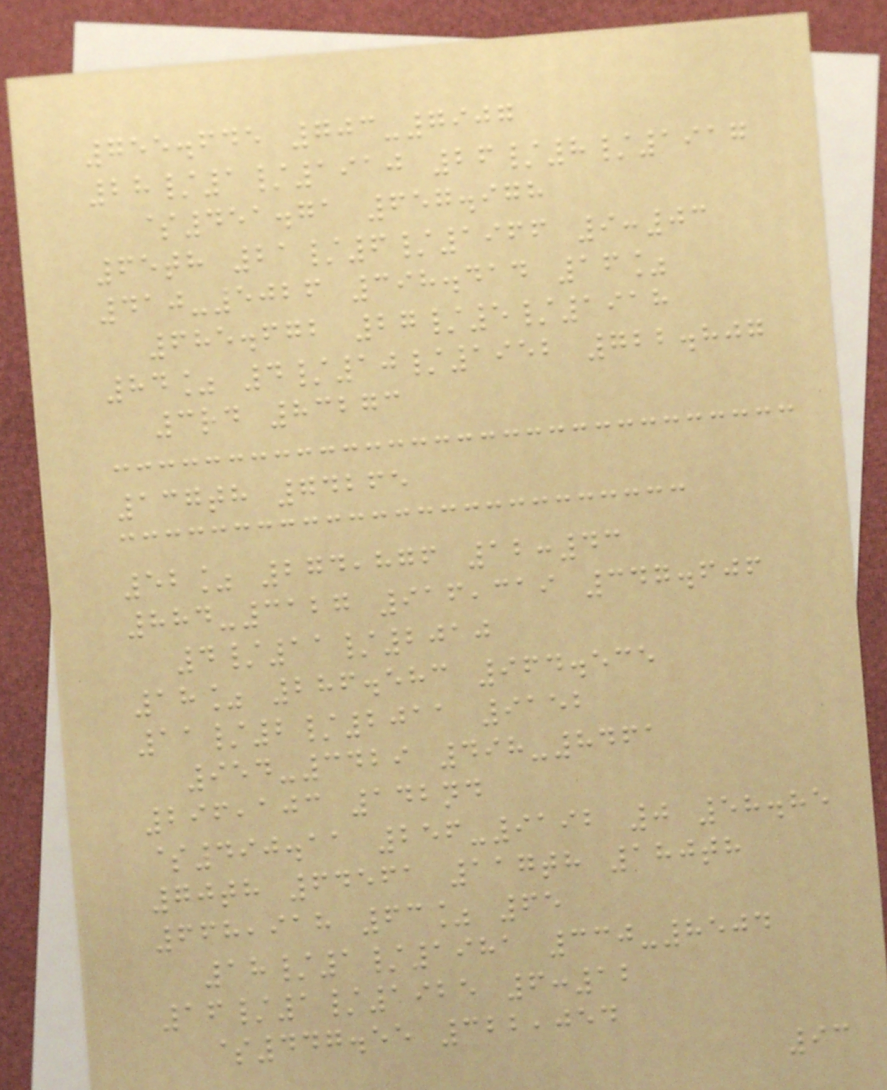755.645 703-7907
28/1/1910 26/8/1917
$451.71 657.978
65th 21/6/1966 9:03
410-5026 398.414 16%
685.672 27/5/1918
84% 4/10/1952 722.807
3rd 83273
137th 74265
52% 274,876 12:43
884-3127 916,319 347.606
4/11/2010
18% 286.583 964.535
11/2/2011 9152
954-3429 498-8461
296,103 142nd
$490.11 256-9192 0 58.85
70th 64561 117th 180th
668,918 63% 65
18/1/1981 330-8504
16/1/1925 6:12
$447.55 322,054
93
